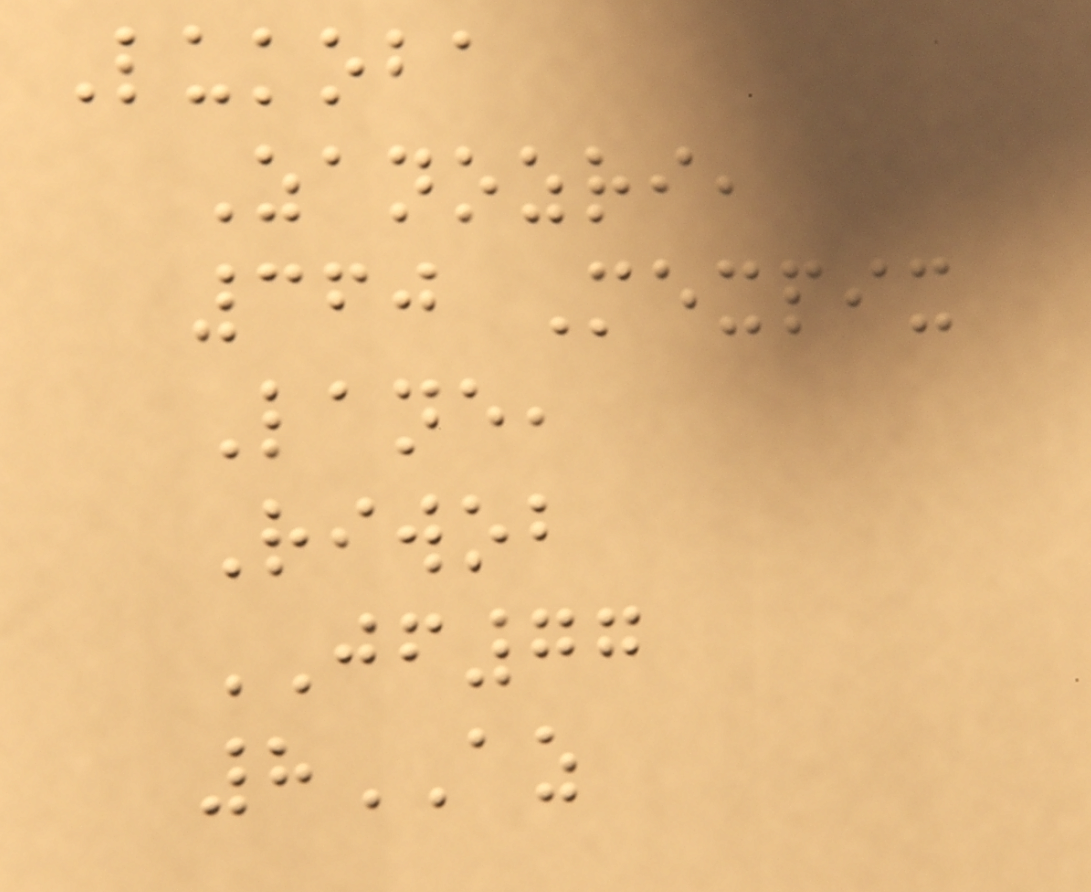Lukoba
Zanozri,
360 Mexpix
Lane,
Riwob
JF77
8AZ
